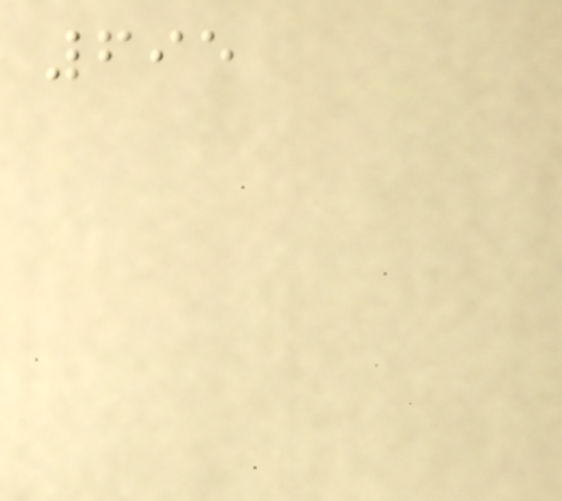695
